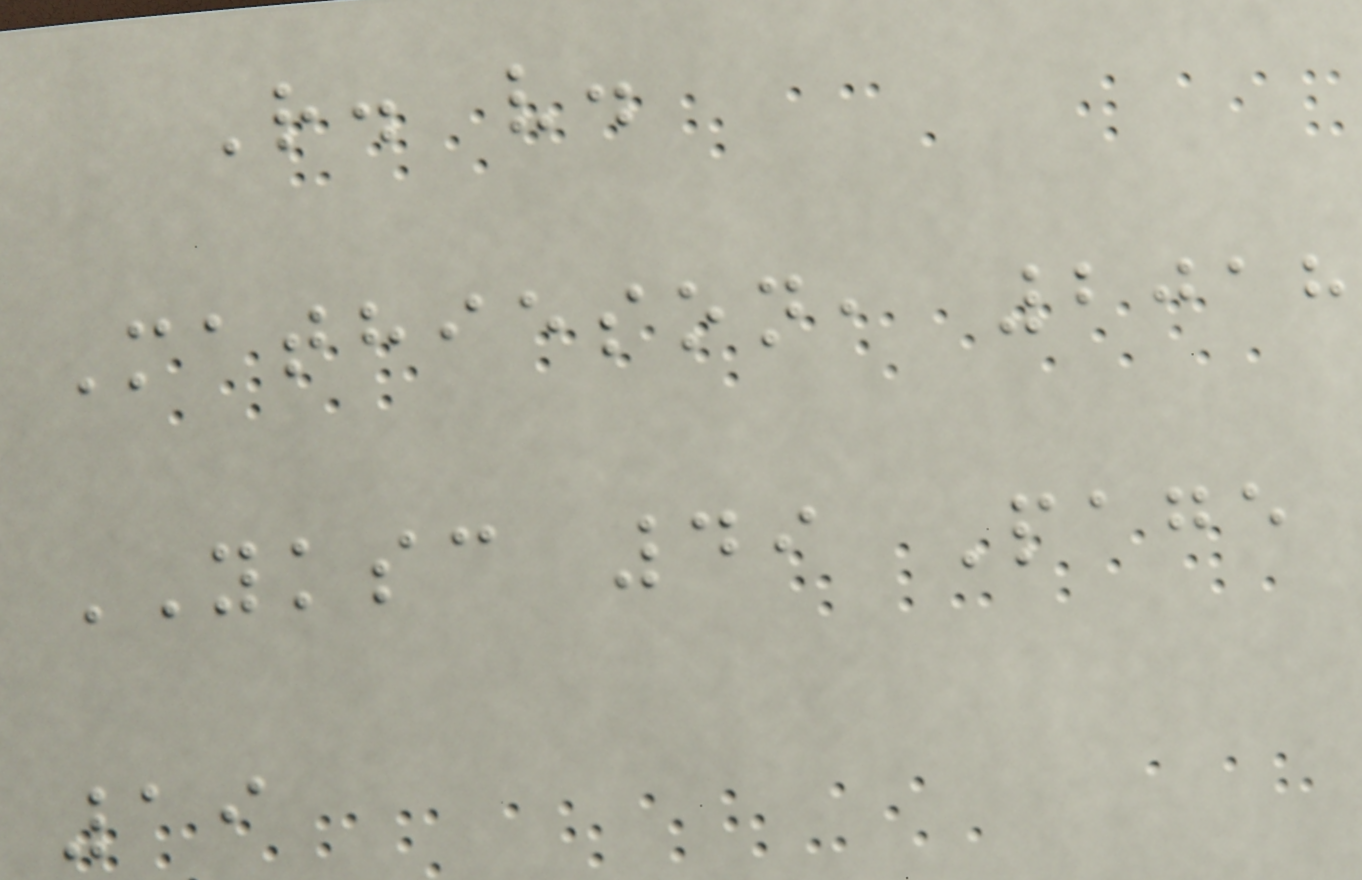R. v.
Mathieson, 2018
YKSC 49 Page
19
